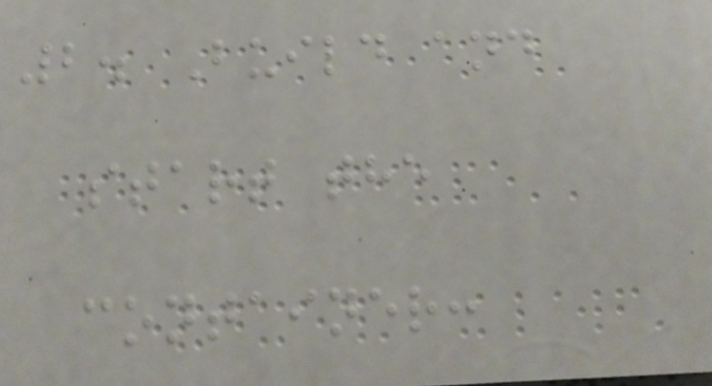2. Build and
start the
container:
